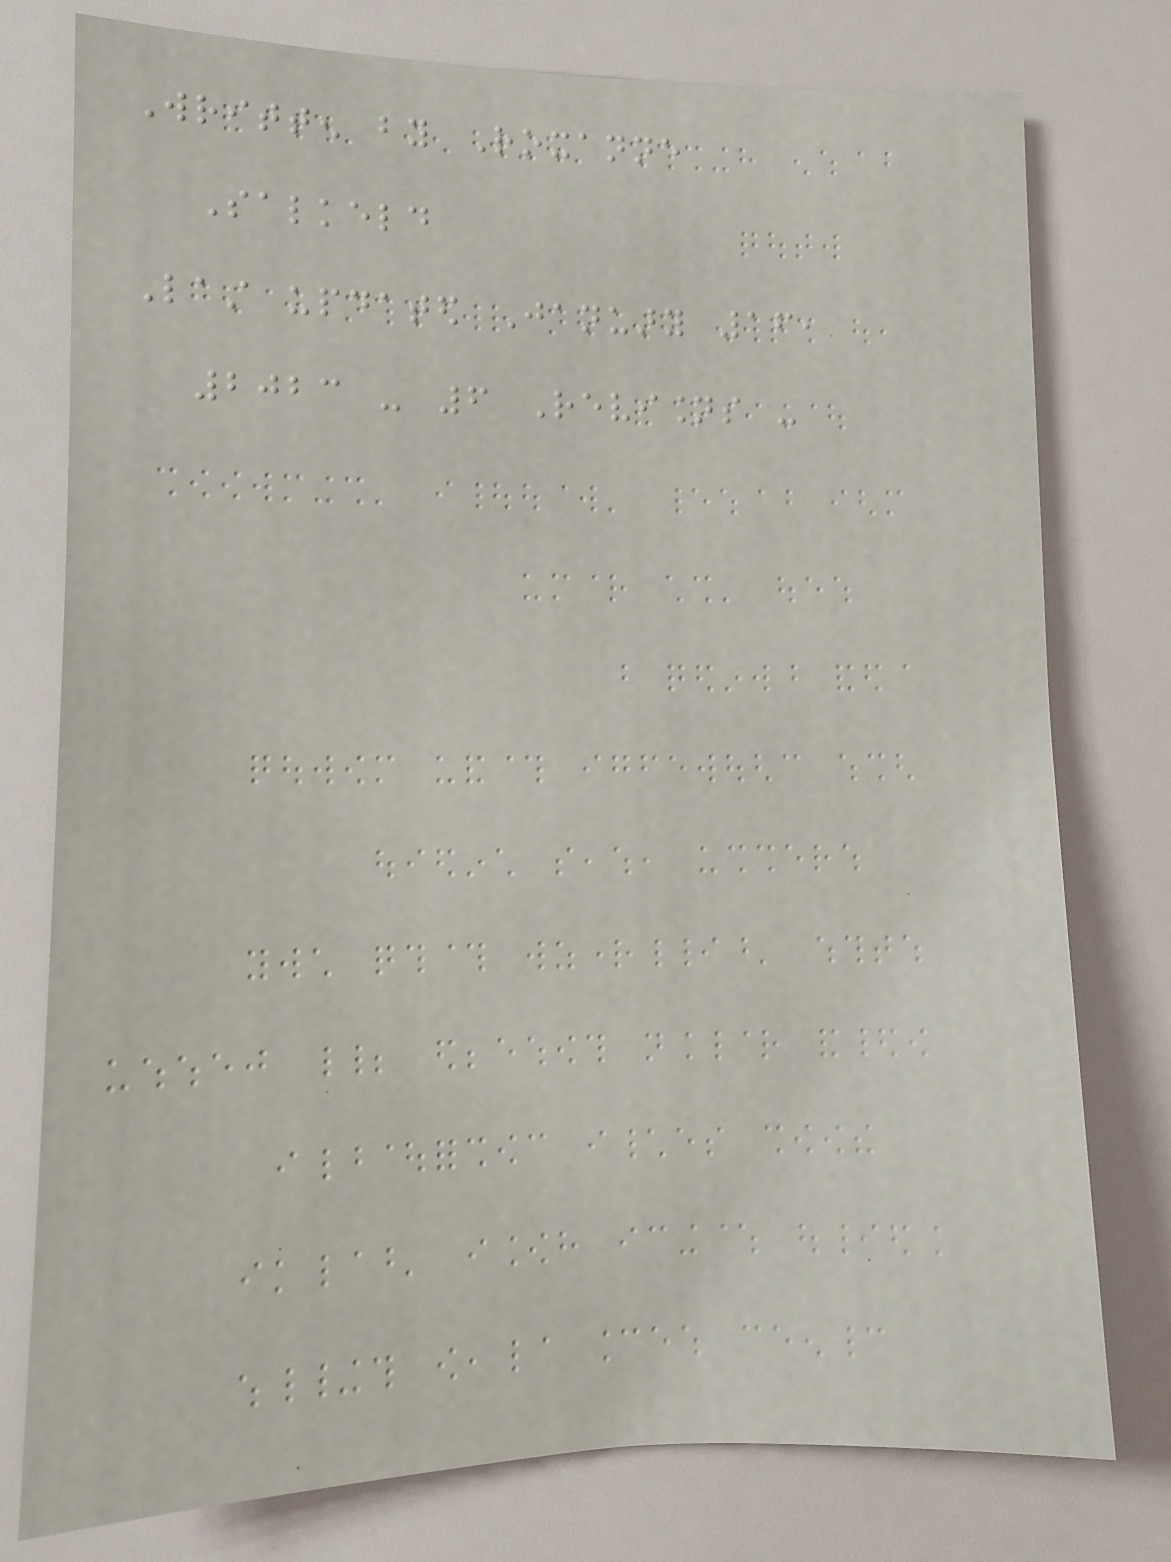Written by Roxanne
Salkeld
Last updated January 16,
2023 - 6 Revisions -
